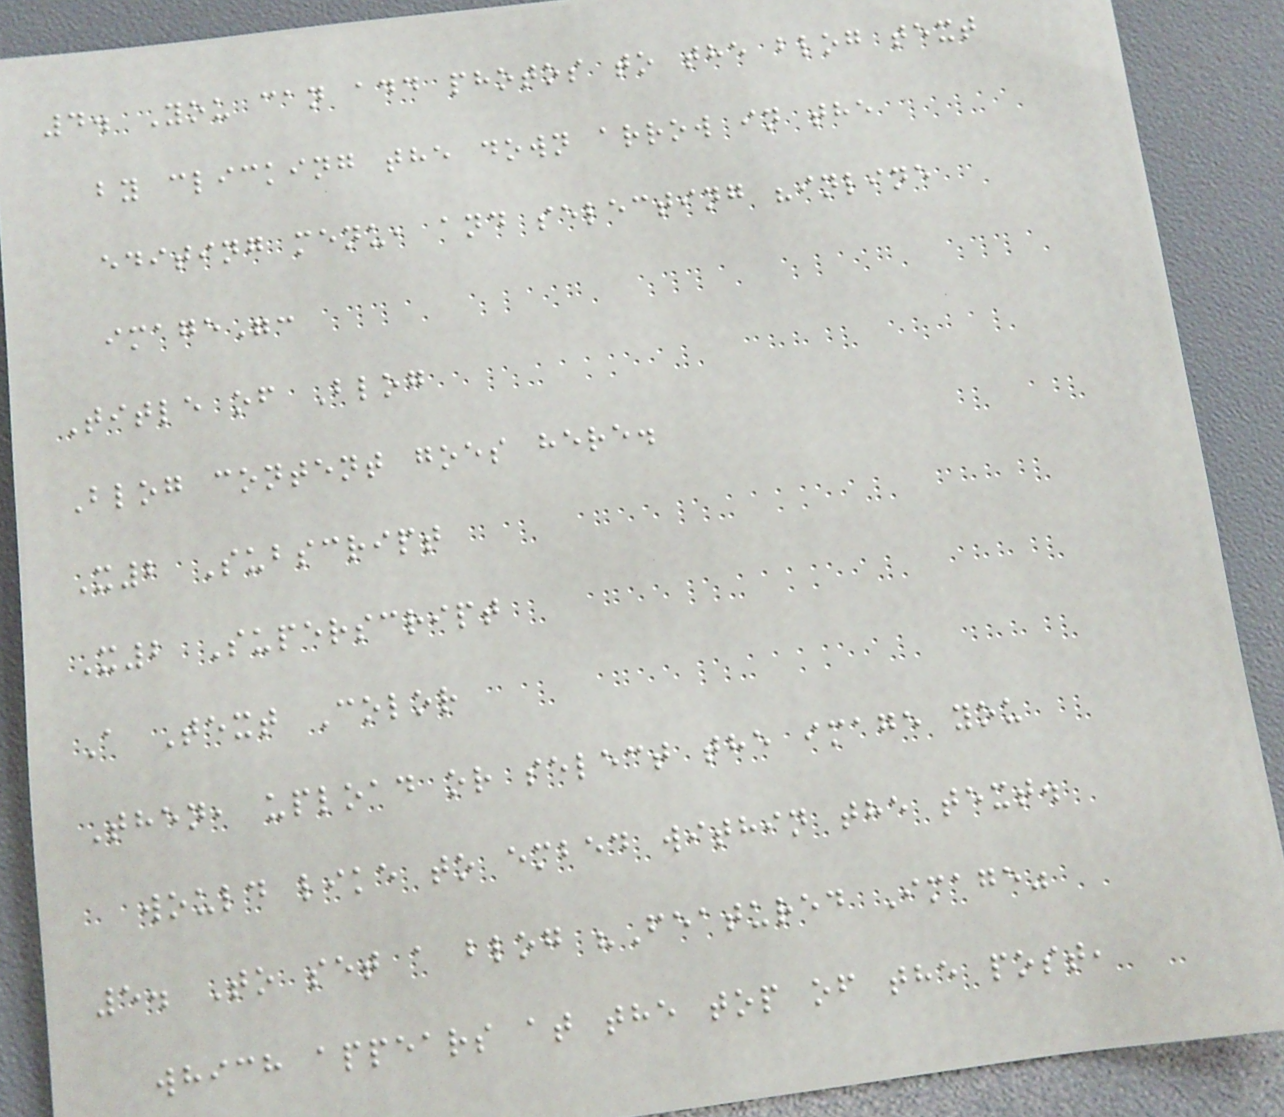4. You can add photos to the blog text
by clicking the down arrow in the
editing menu, and selecting "inline
image":
Title of Blog
Blog content goes here.
X2 Subscript
X2 Superscript
A Text Color
Then, upload or select the image you
would like to embed within the text.
5. To set a blog "Featured Image"
which appears at the top of the post,
